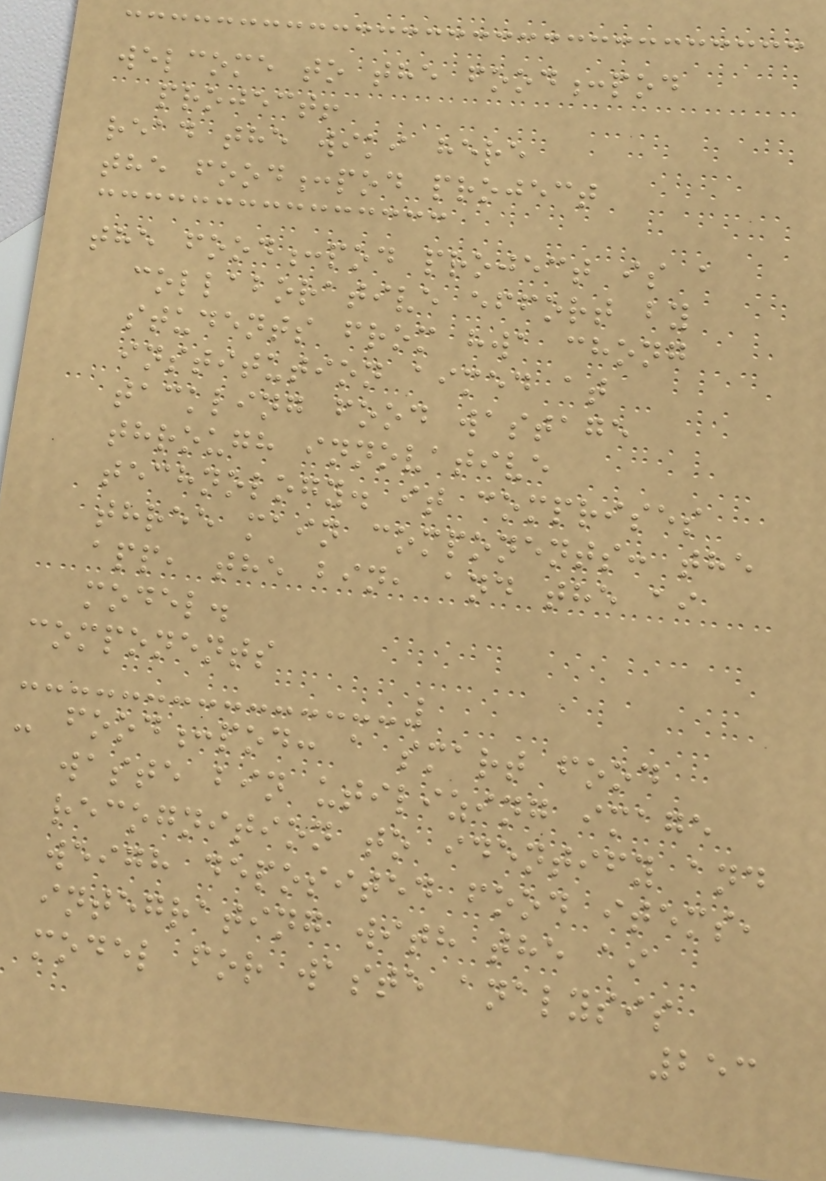welcome to the food:pod
project!
read the wiki here
the food:pod project
the food:pod project is a
collaborative effort by
students from hwa chong
institution aimed at
tackling food wastage
through innovative
technology. it comprises
three main components: the
app, the bin, and the ai
model.
components
- food:pod: a smart food
waste bin utilizing image
recognition to identify and
weigh deposited food items,
integrating with the ai
model for waste analysis
253
